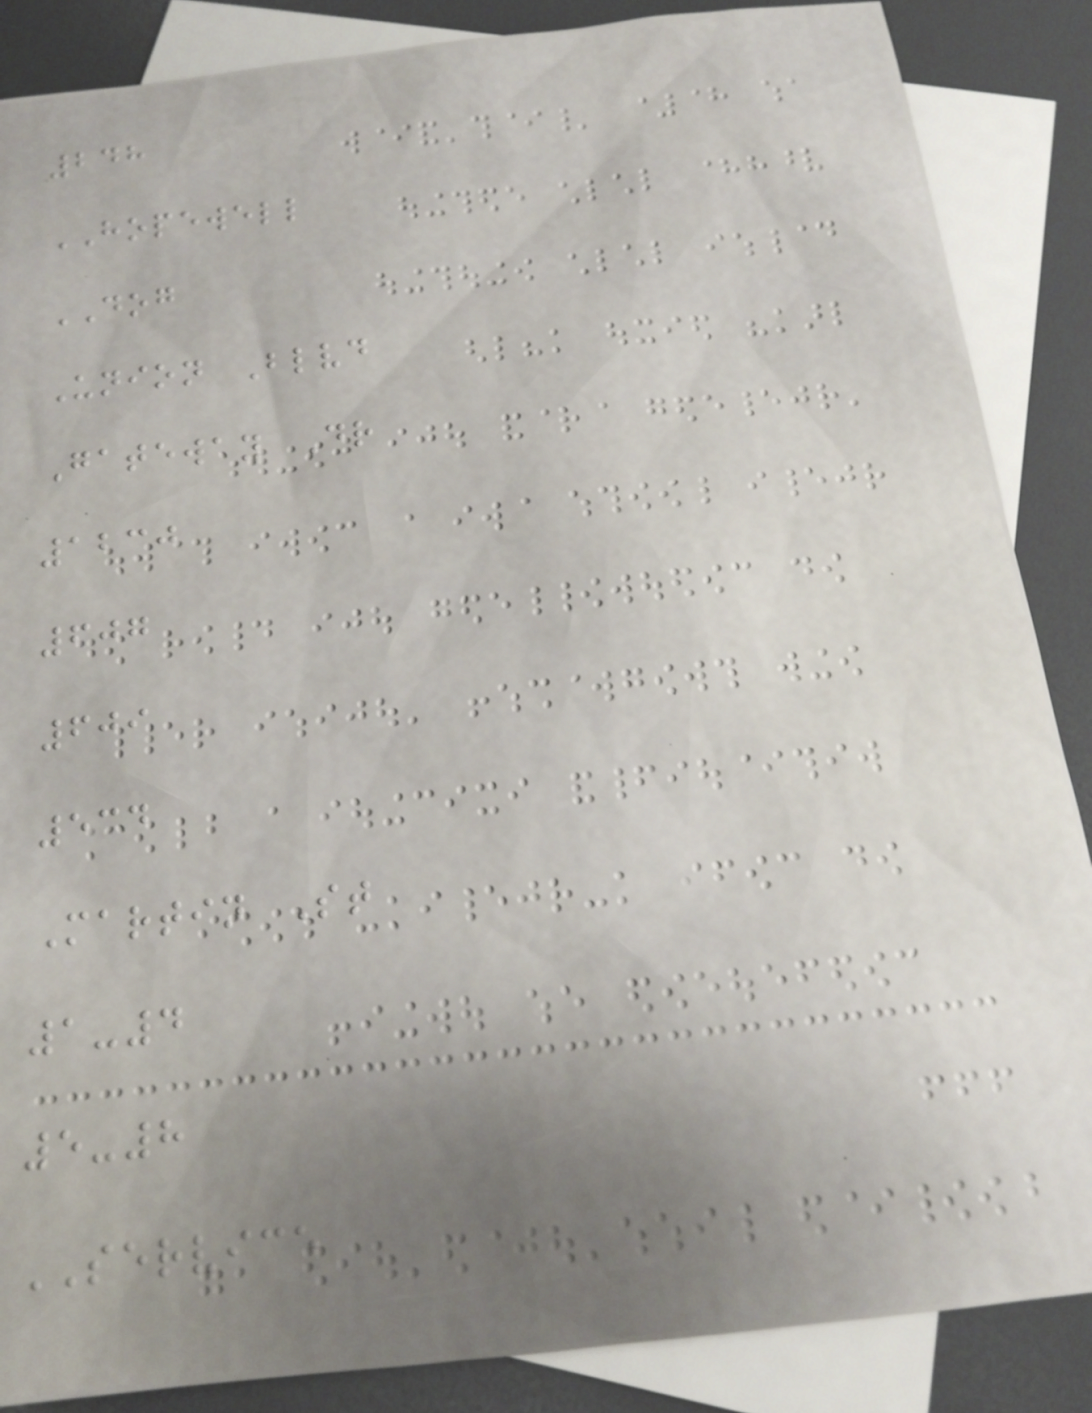248
HOPEWELL
DOG
Union Blvd
Gateway Dr
1230
607
609
534
Martin St
1-4
5-8
SERVICE
